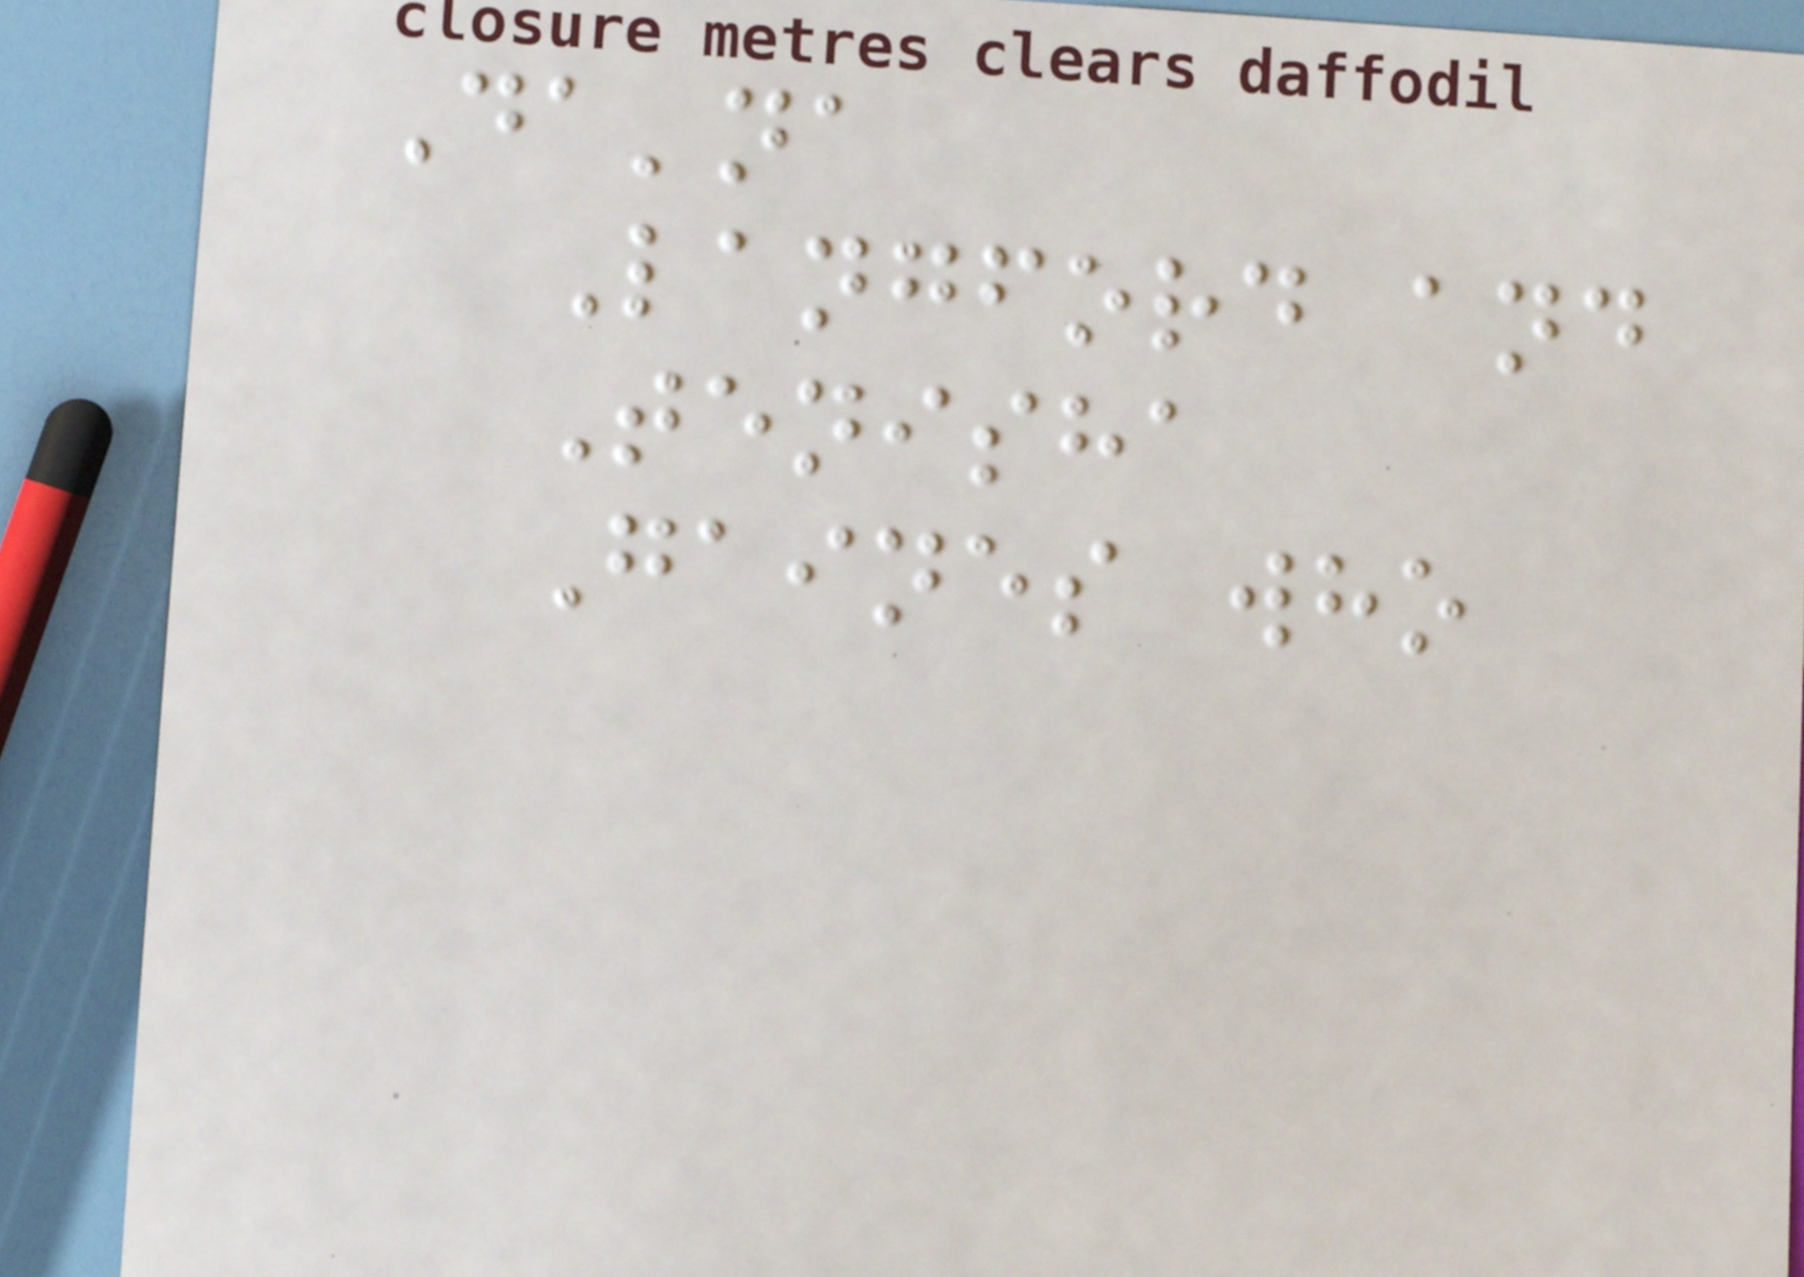Da'na
Langford and
Tenisha
Gaines who
